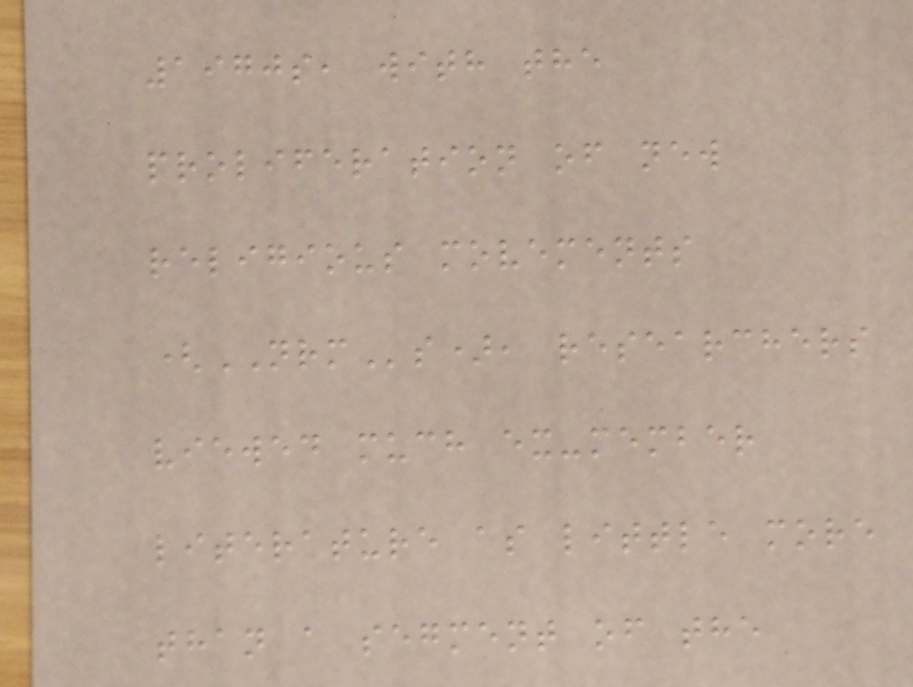1970s, with the
proliferation of new
religious movements
(NRMs), researchers
viewed much ex-member
literature as little more
than a segment of the
